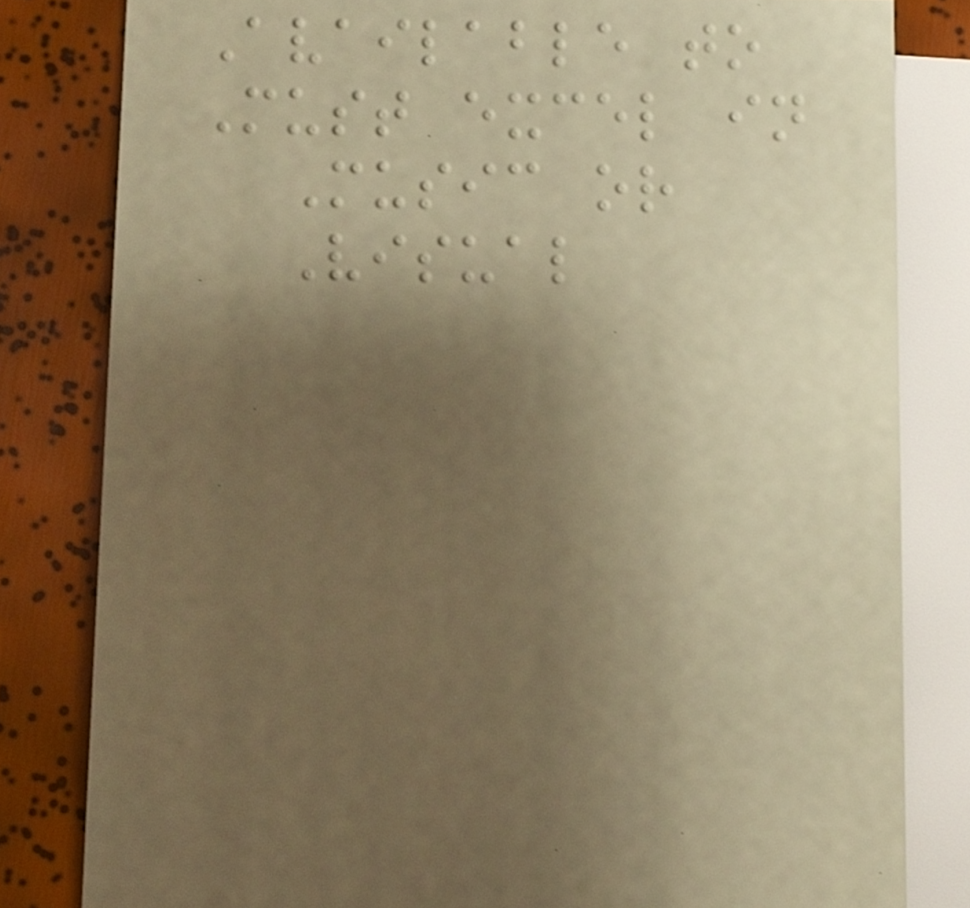Available to
Must excel in
Music or
Visual
